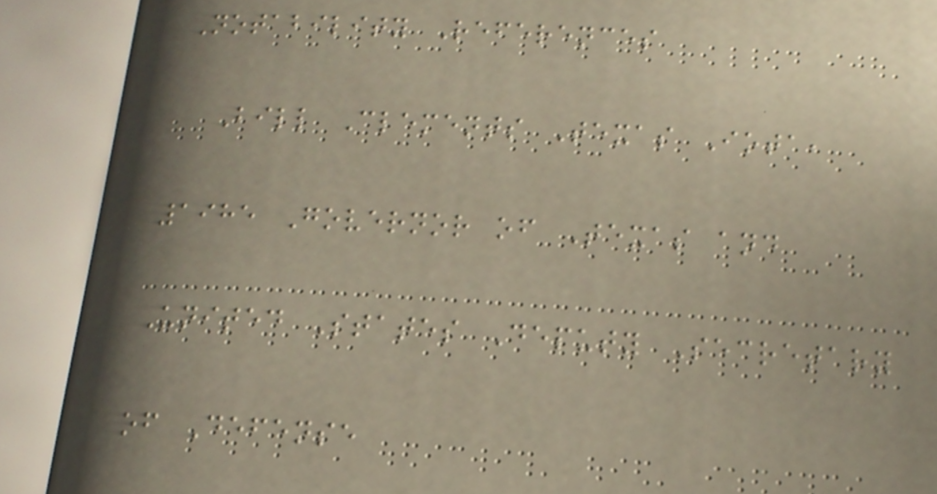Notability References
Bill Clements Texas Iota,
1985 Governor of Texas and
United States Deputy Secretary
of Defense
